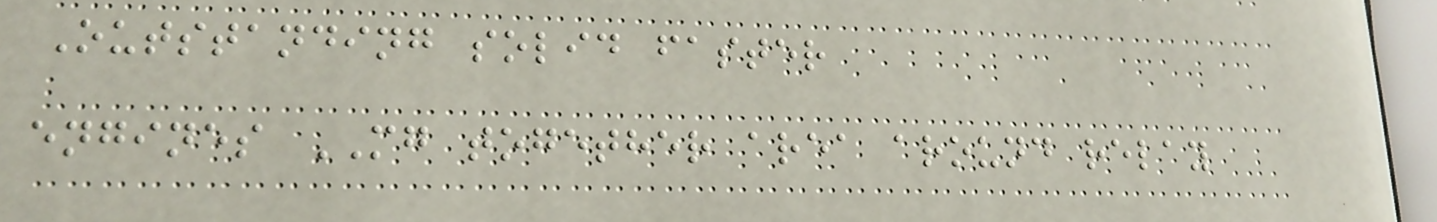Outstanding solid faster
engines MG together area around relay
